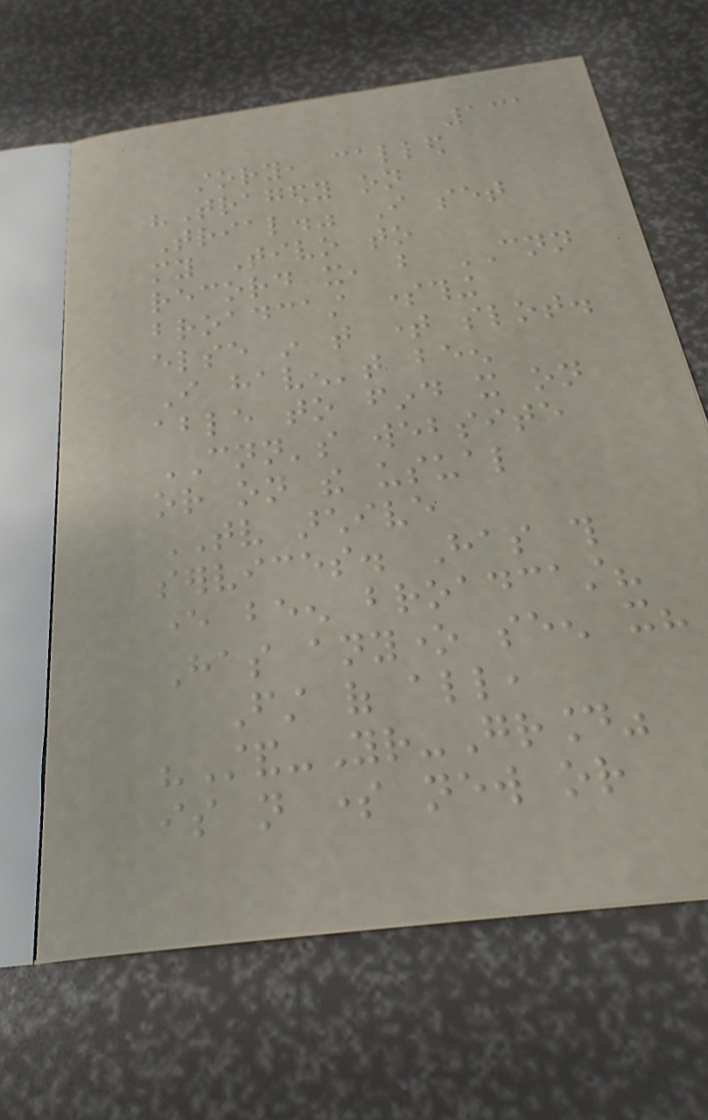131
story, called
"Tragedy on
Trial." I set
my Tivo to
record it, but CNN
broadcast something
else in that time slot.
I haven't been
able to find it on
CNN's website
or on the usual
TV archive
services. Has this
ever been broadcast?
Has anyone seen it?
First of all,
"Stand-Your-Ground"
is not some new or
